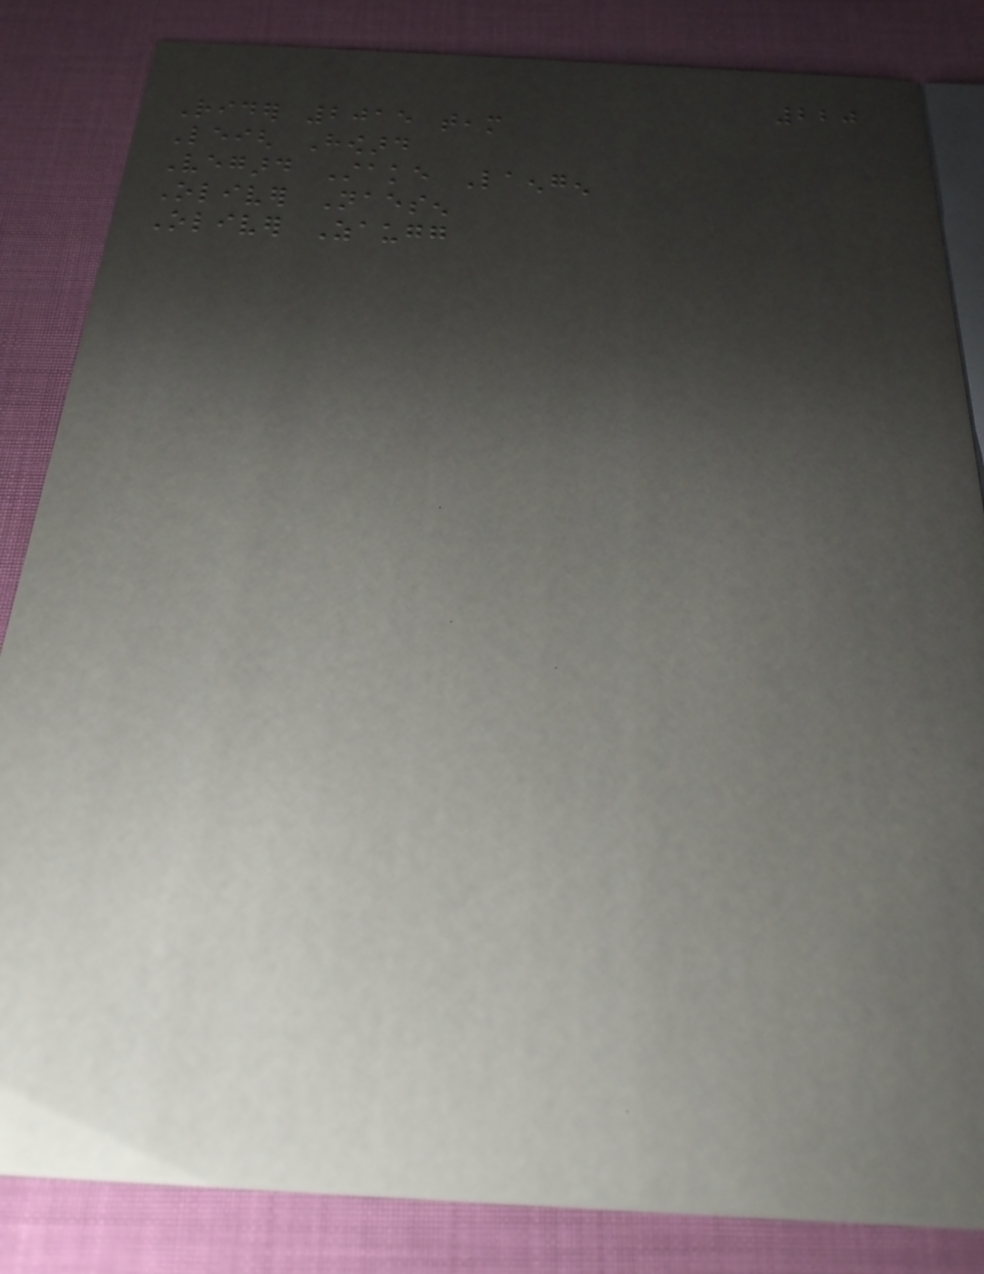220
Rider 2015 team
Leigh Howard
Vegard Stake Laengen
Oliver Naesen
Oliver Zaugg
